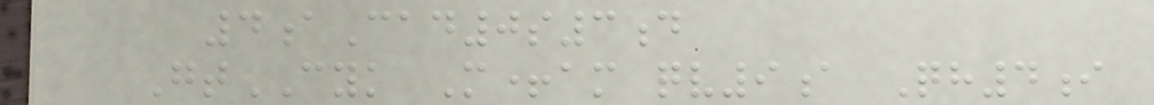4aCad0s3d
GtCYK M+am qv9a Qh4i
